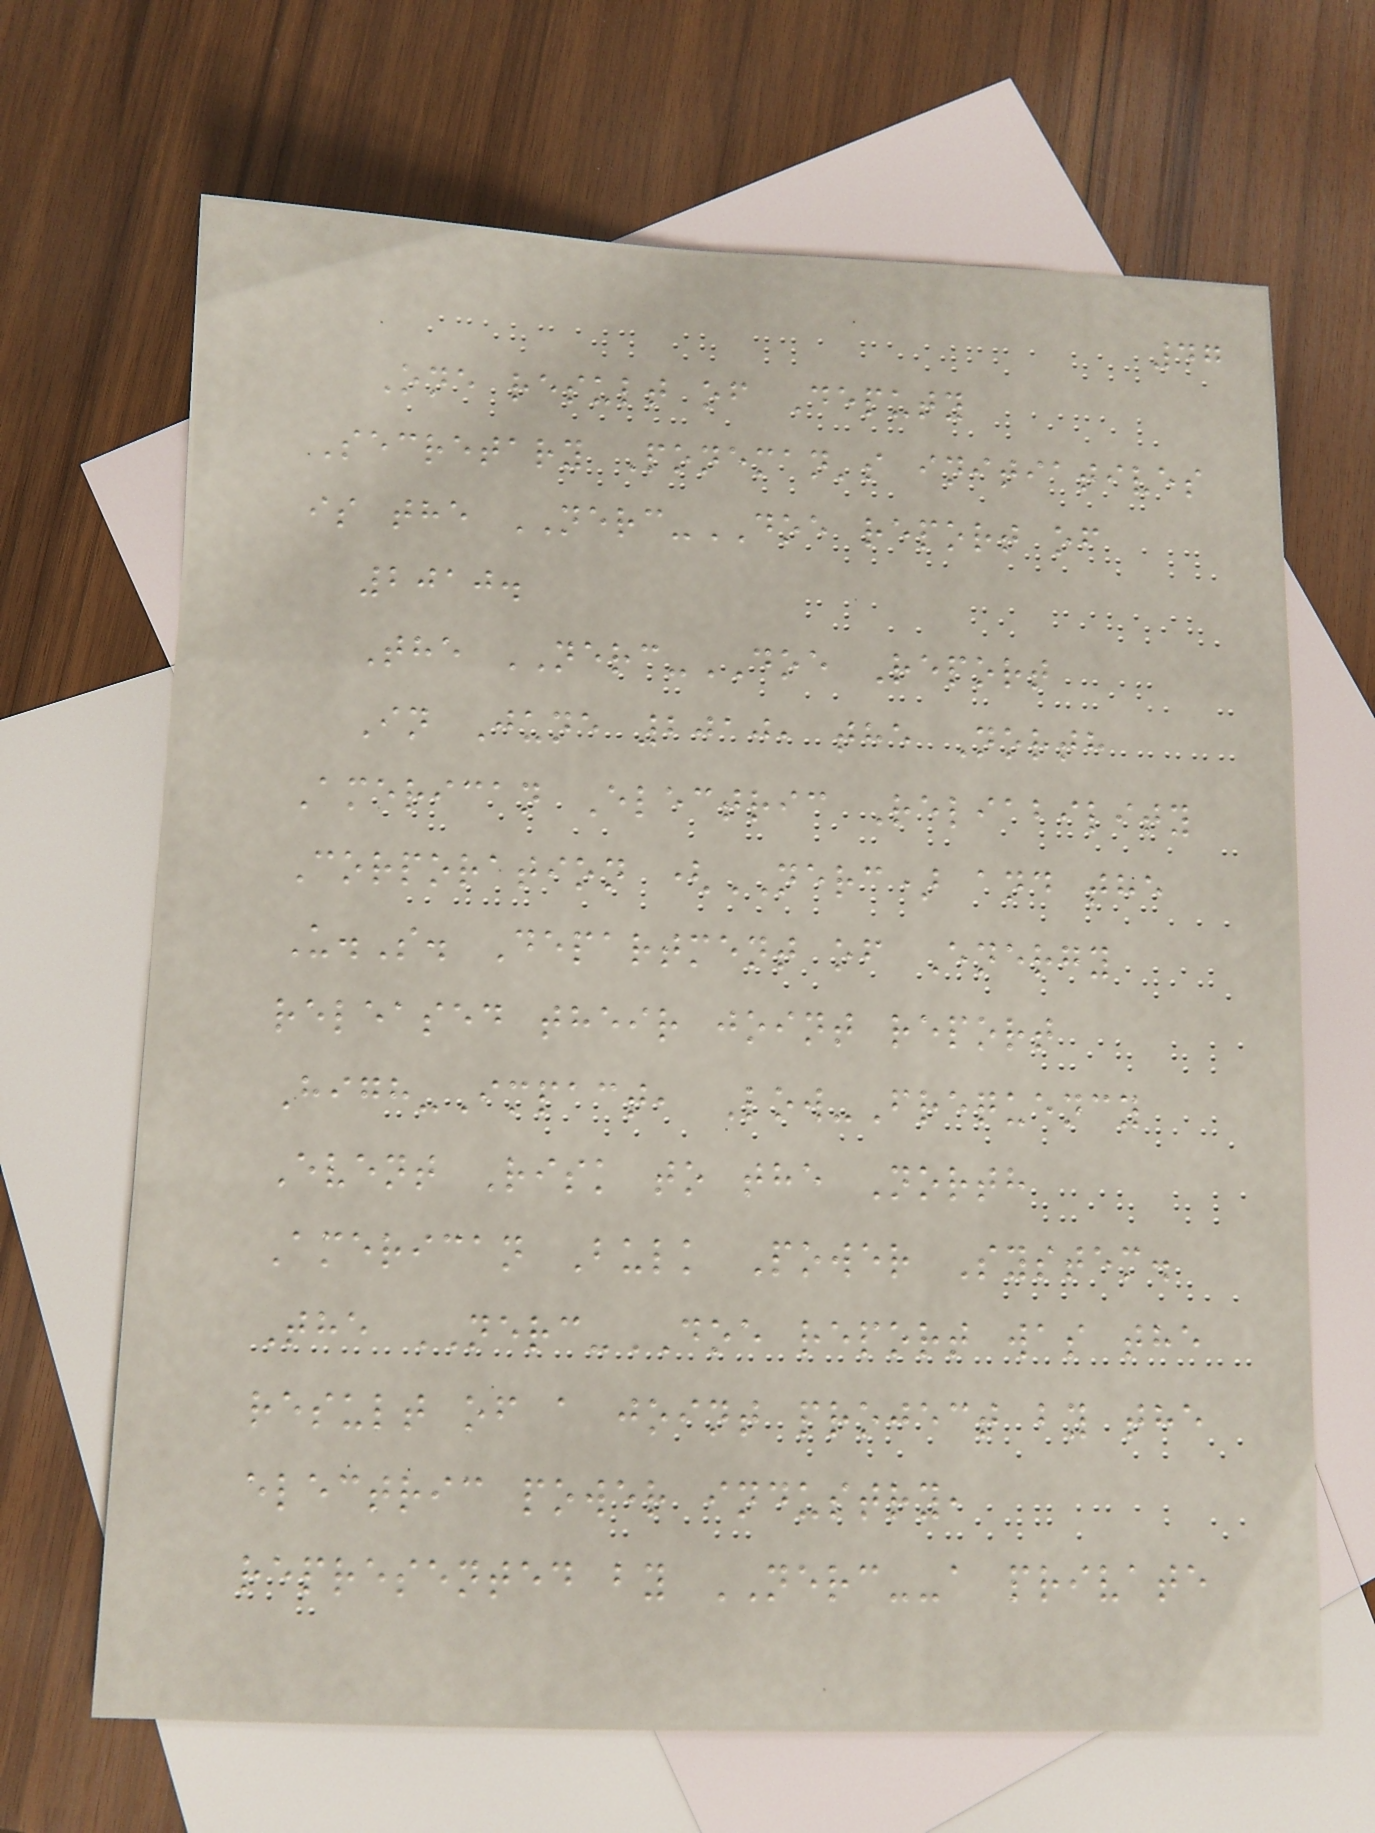47
One result of Deputy
Secretary Poneman's initiatives
is the NERC-DOE report of
2010.
The NERC-DOE Report
In June 2010, the North
American Electric Reliability
Corporation (NERC) and the
U.S. Department of Energy
released their joint report
High-Impact, Low-Frequency
Event Risk to the North
American Bulk Power System.
The NERC-DOE report was the
result of a joint project by the
electric power industry,
represented by NERC--a private
